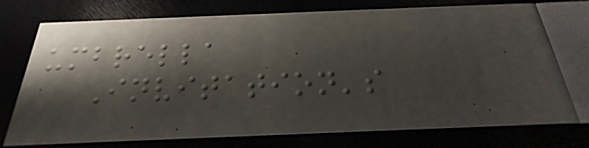umbrella
Invitation's
